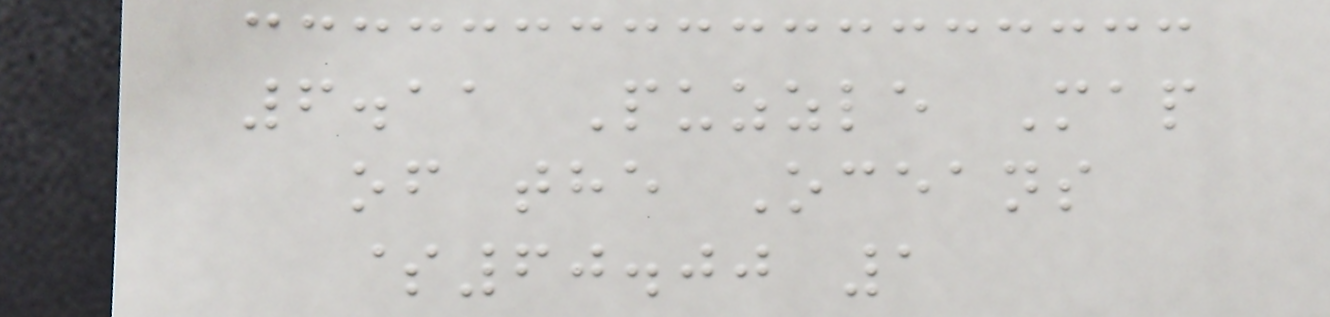6.11 Puzzle Map
of the Oceans
$60.00 1
